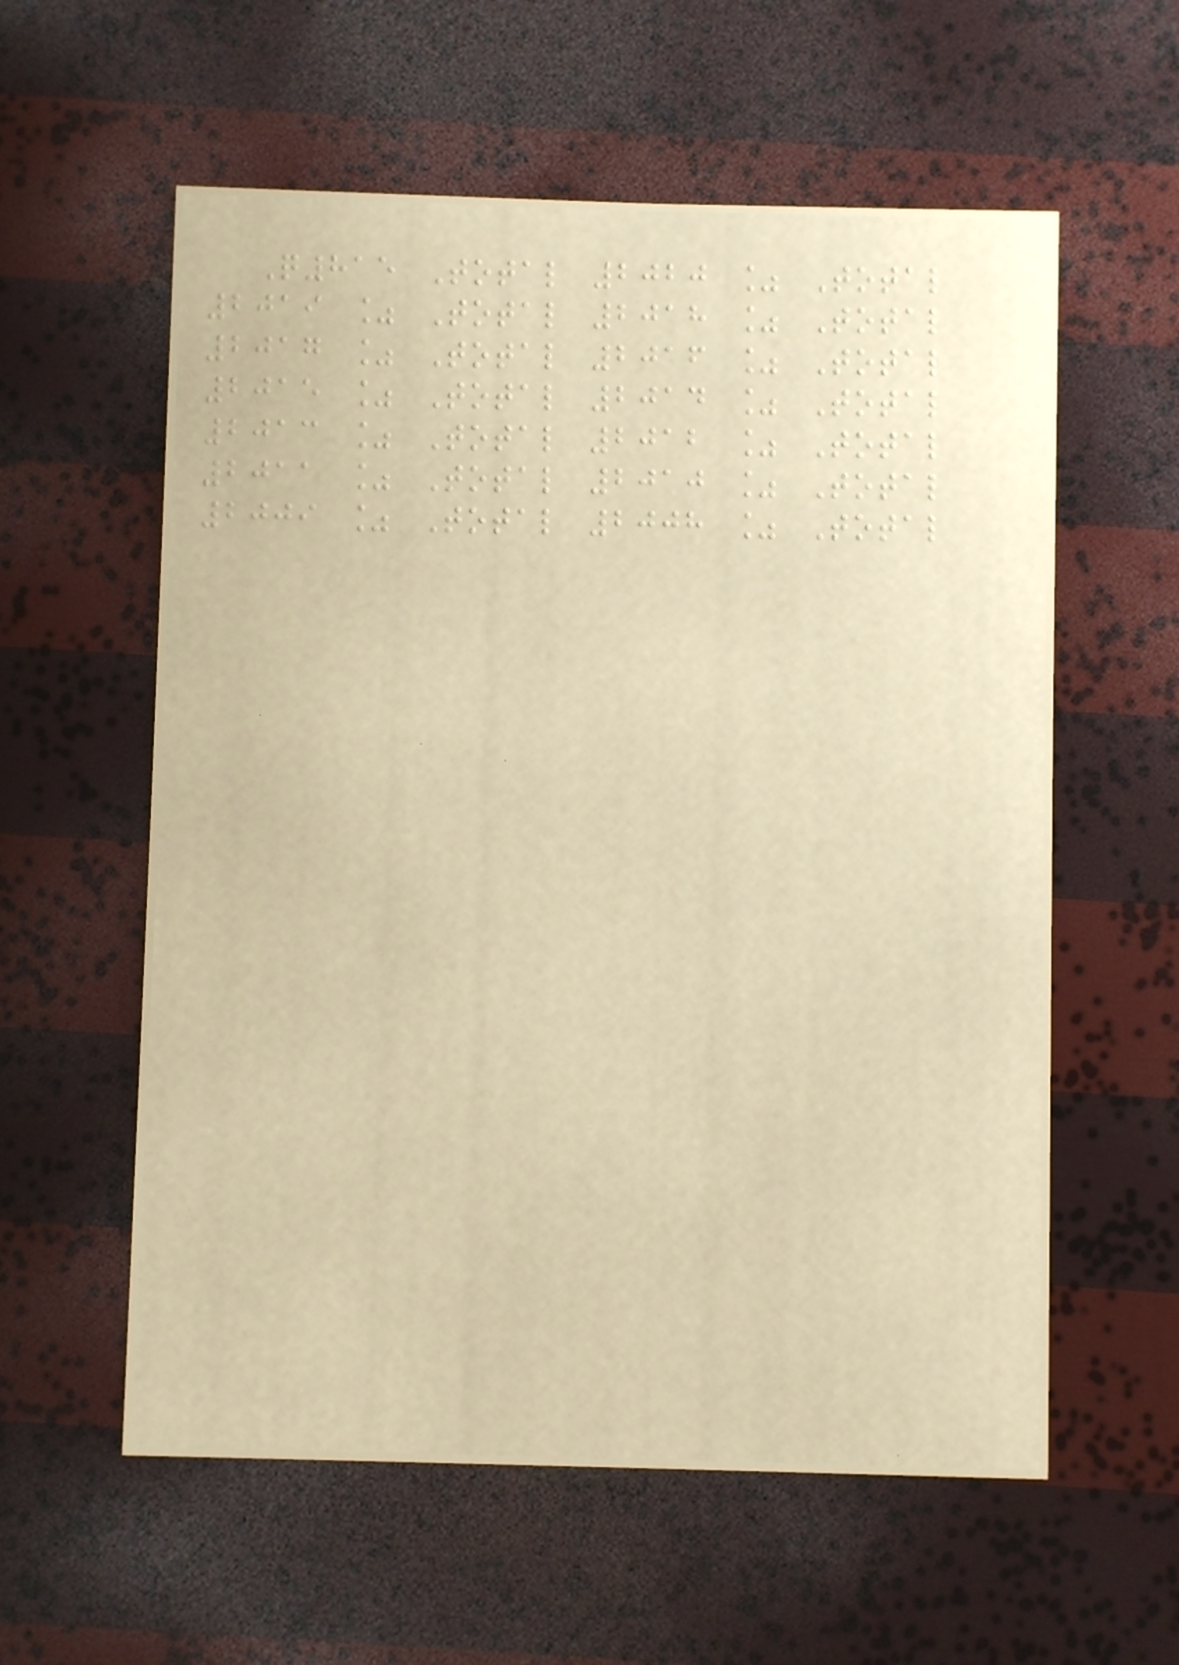Q815 Total 2020 % Total
2019 % Total 2018 % Total
2017 % Total 2016 % Total
2015 % Total 2014 % Total
2013 % Total 2012 % Total
2011 % Total 2010 % Total
2009 % Total 2008 % Total
